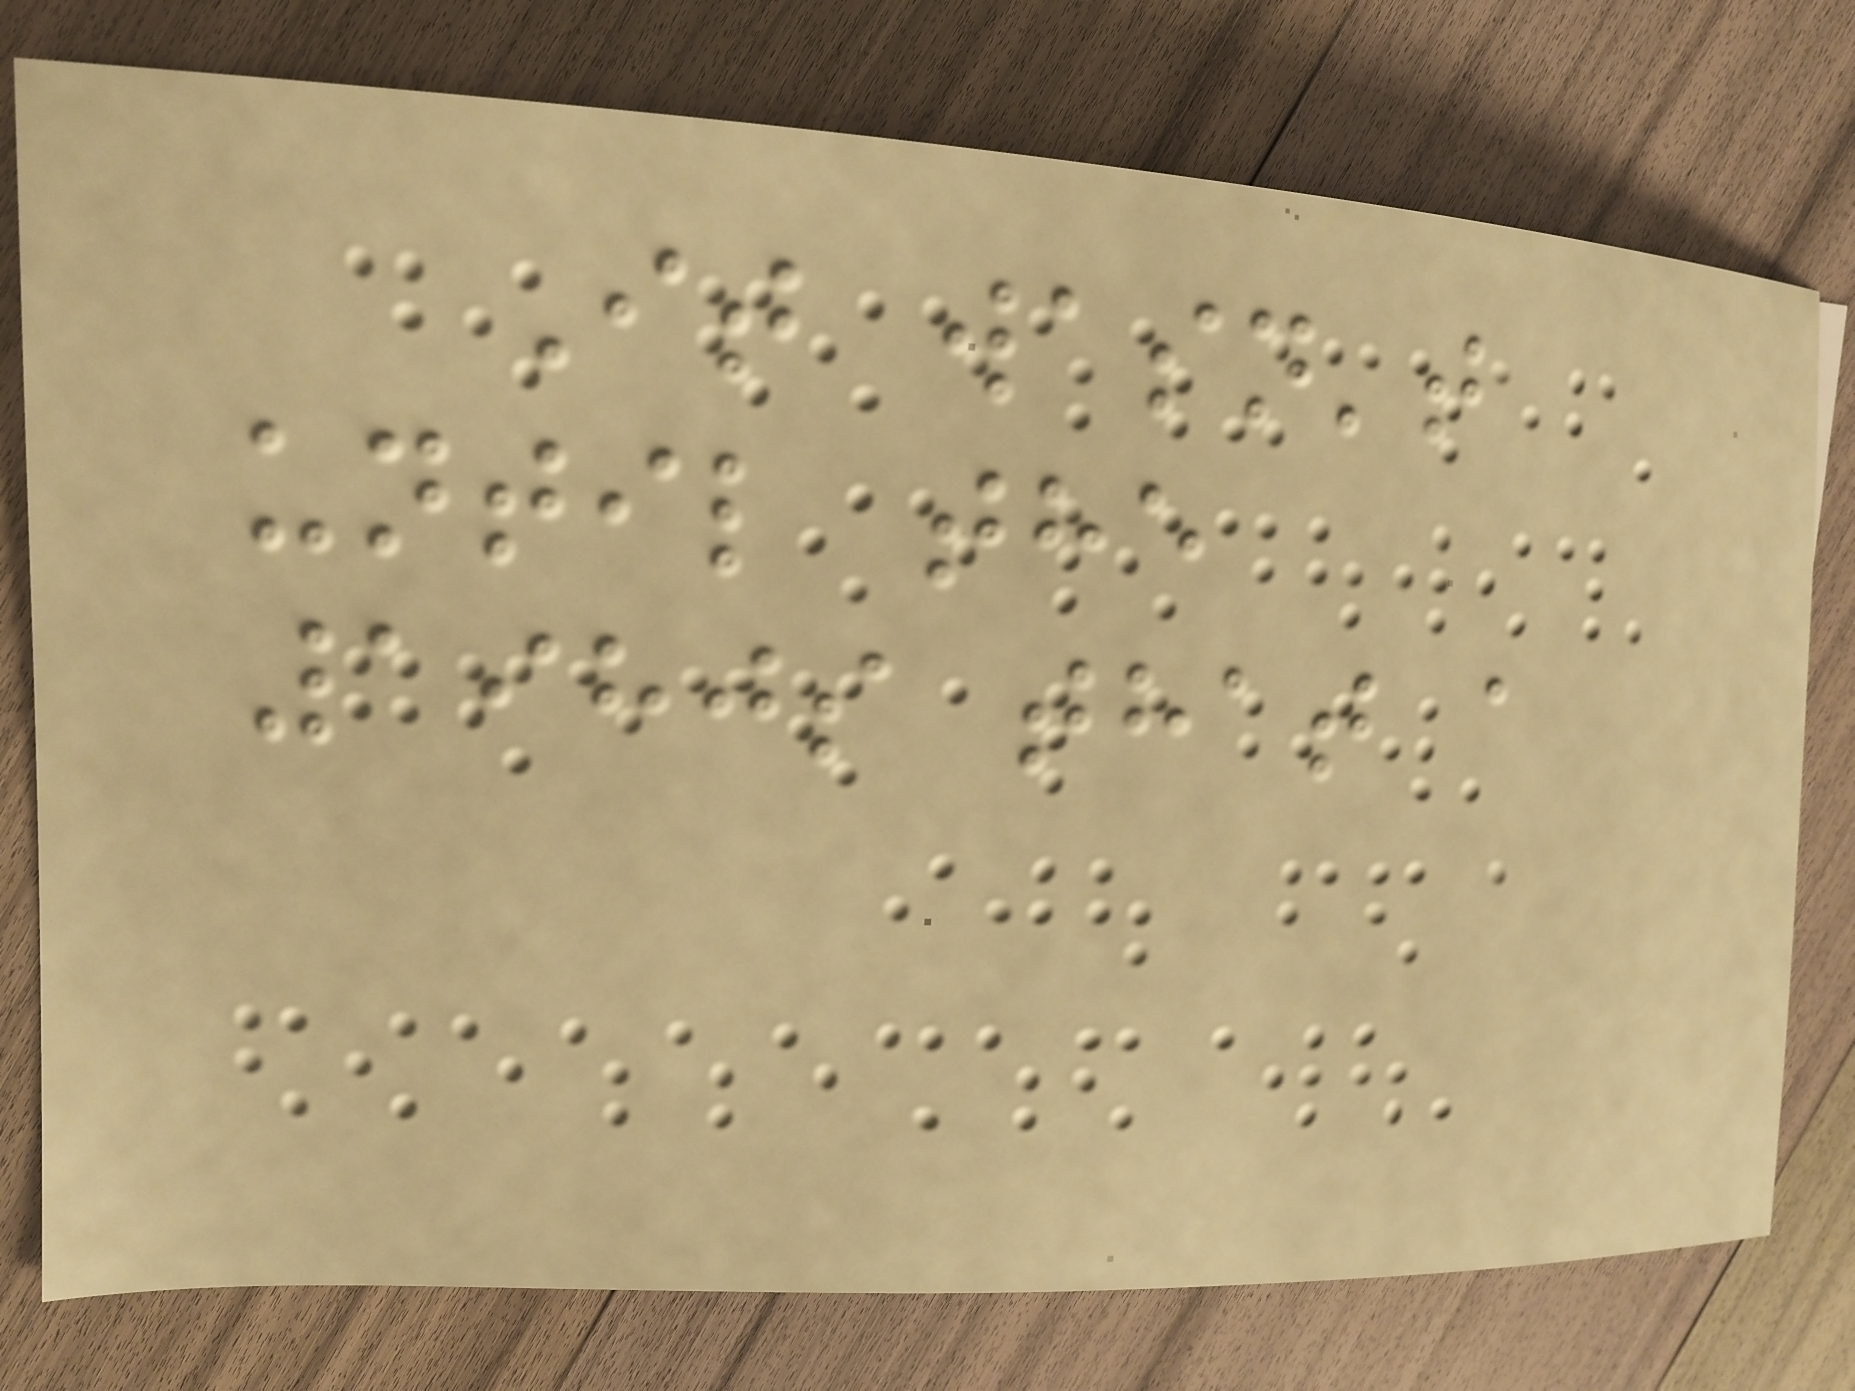It wasn't
until the
1980s that a
